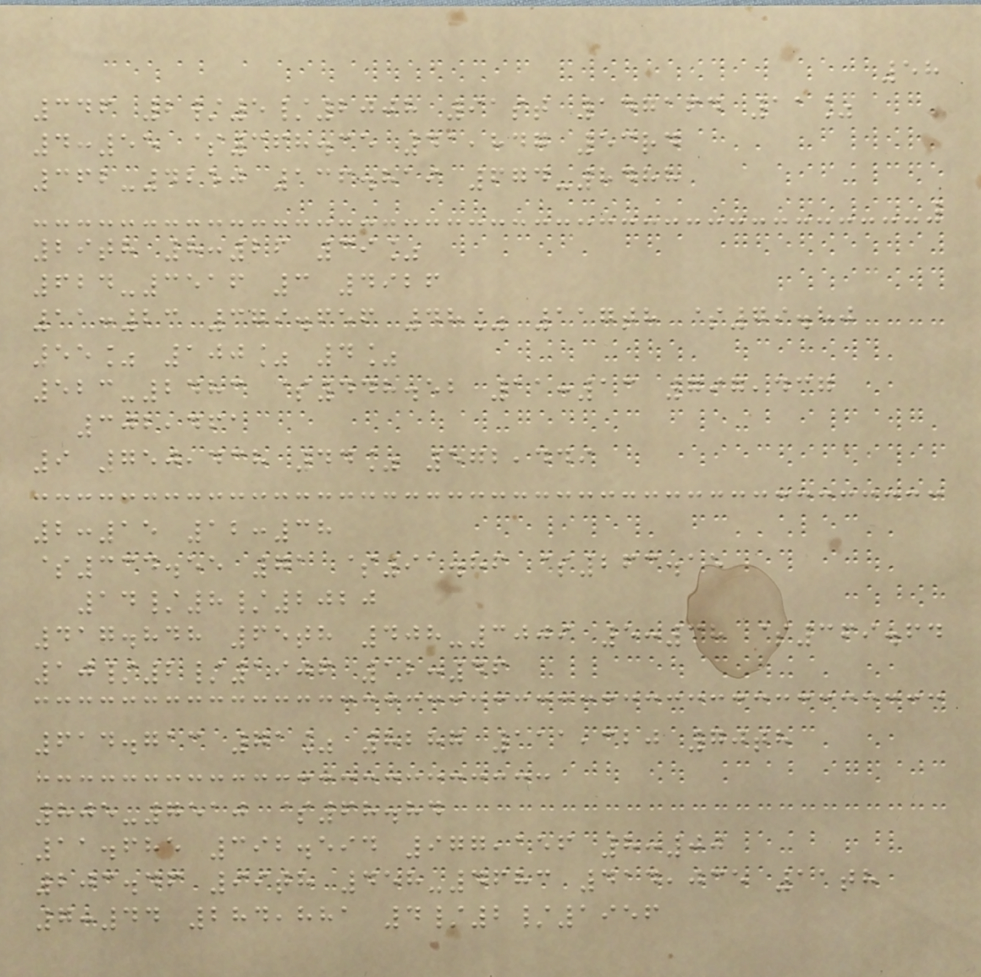58
346 2/5/2008 91st 147164 11%
4:55 $368.35 41,847 53rd
362-4250 136.819 674-8488
29th 8:26 39%
624-3516 3 4926
11:23 379.656 48% 117th $79.80
55% 100% 4%
523-2483 $448.52 11:13 797,437
302,461
9 750,438 44% 572,449
2:15 12:38
$334.55 71 $91.86 $263.15
14/8/2020
417.848 65th 408-3009 5:38 $369.64
10/2/1906 12:46
614.713 71% 8287 111,320 70th
805-7510 $68.84
11.685 392.594 977,156 8:00
203.46 99th 458-4683 414,035 11th
7:44 284,881 4/2/1956
